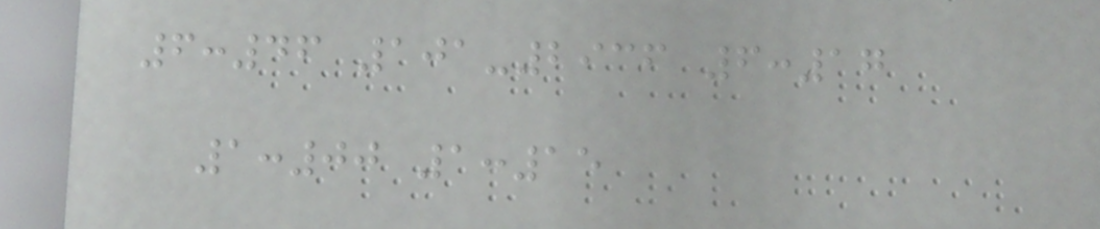6:46 101-2936 6:17
1:00 1:15
